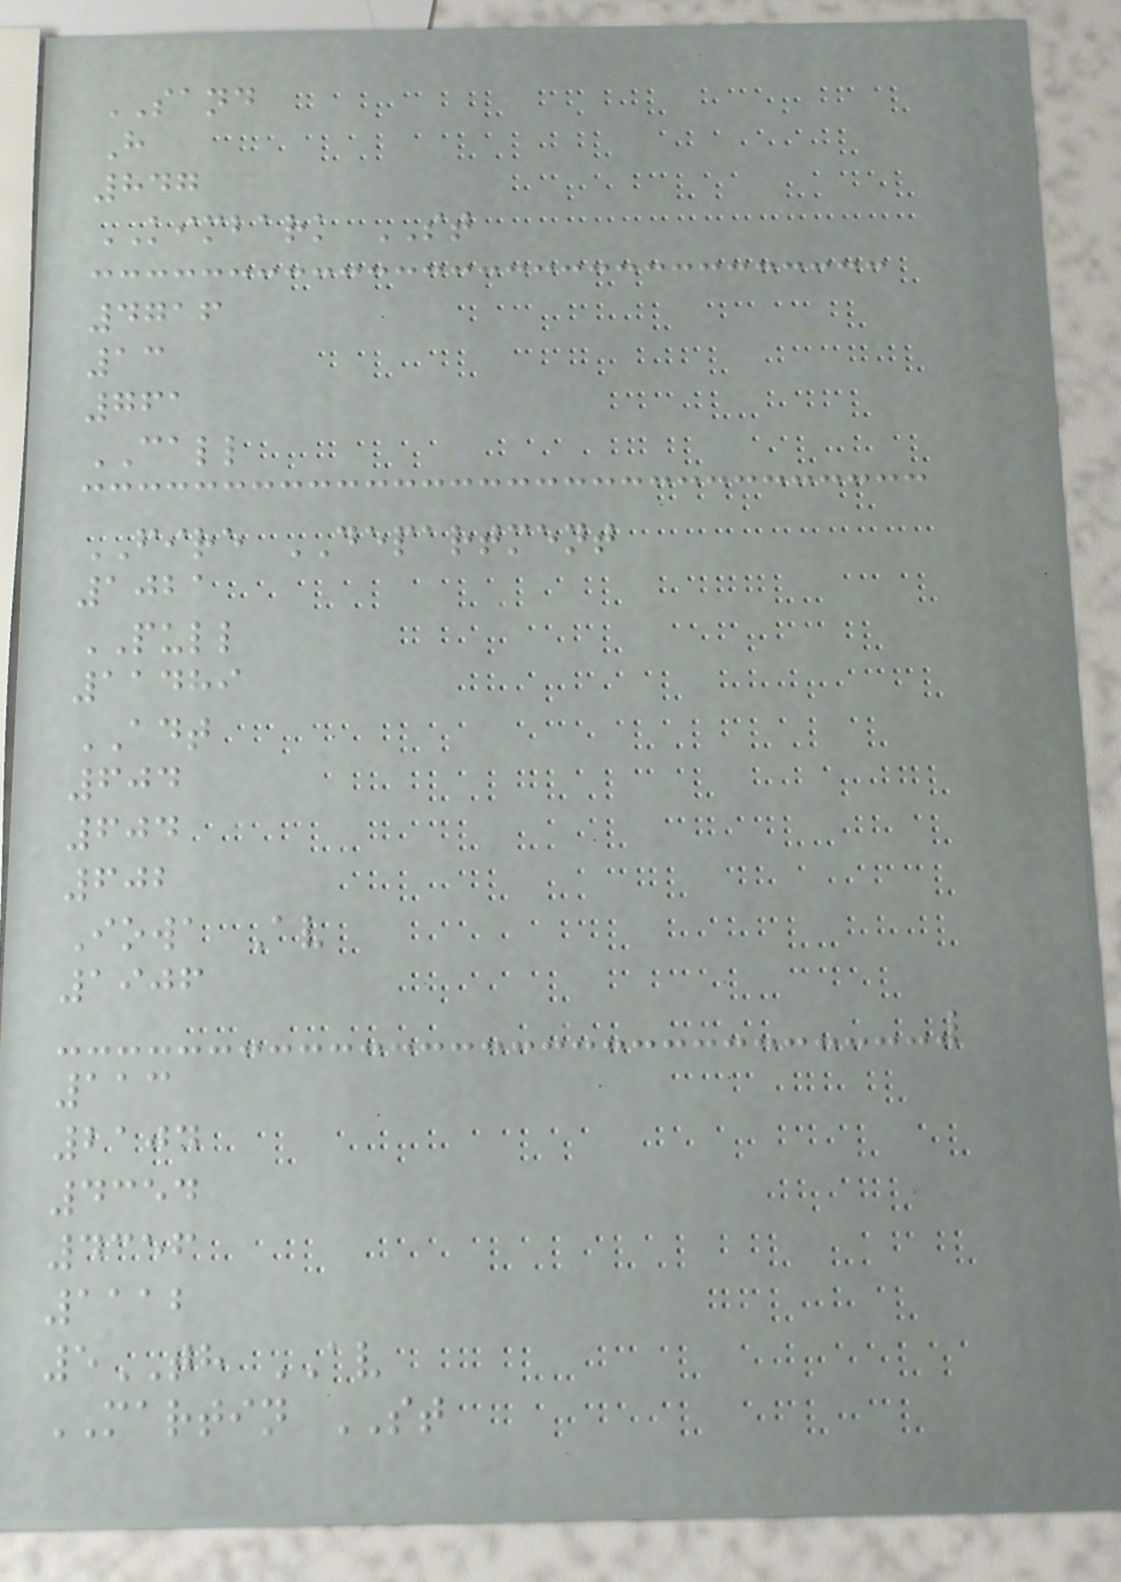SAND
H
847
KIMBARK ST
4716
13
761
CALL
FIRE DEPARTMENT
1021
PULL
11489
ADT
604
604
602
Iowa Av
1906
113
2104
4354
4356
1112
5TH AV
MARTIN ST
